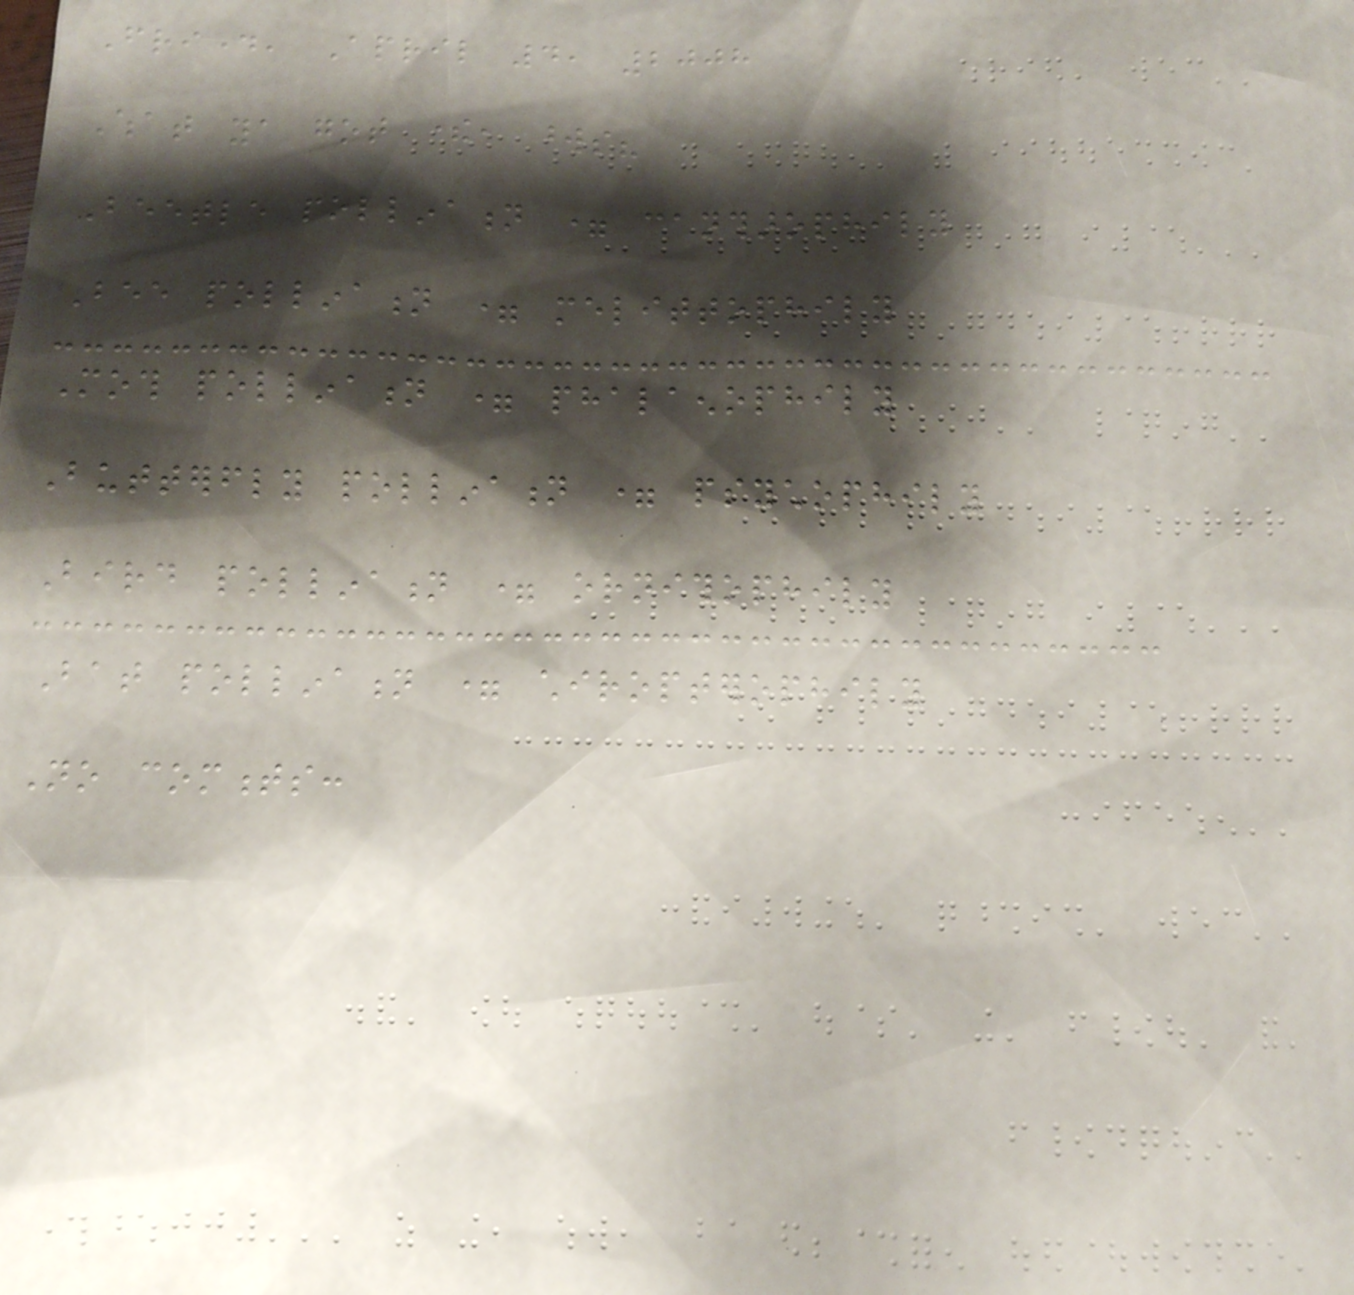Friday, April 4, 2008
What ya got there, words?
Beetle pollination = cantharophily
Bee pollination = melittophily
Moth pollination = phalaenophily
Butterfly pollination = psychophily
Bird pollination = ornithophily
Bat pollination = chiropterophily
No comments:
